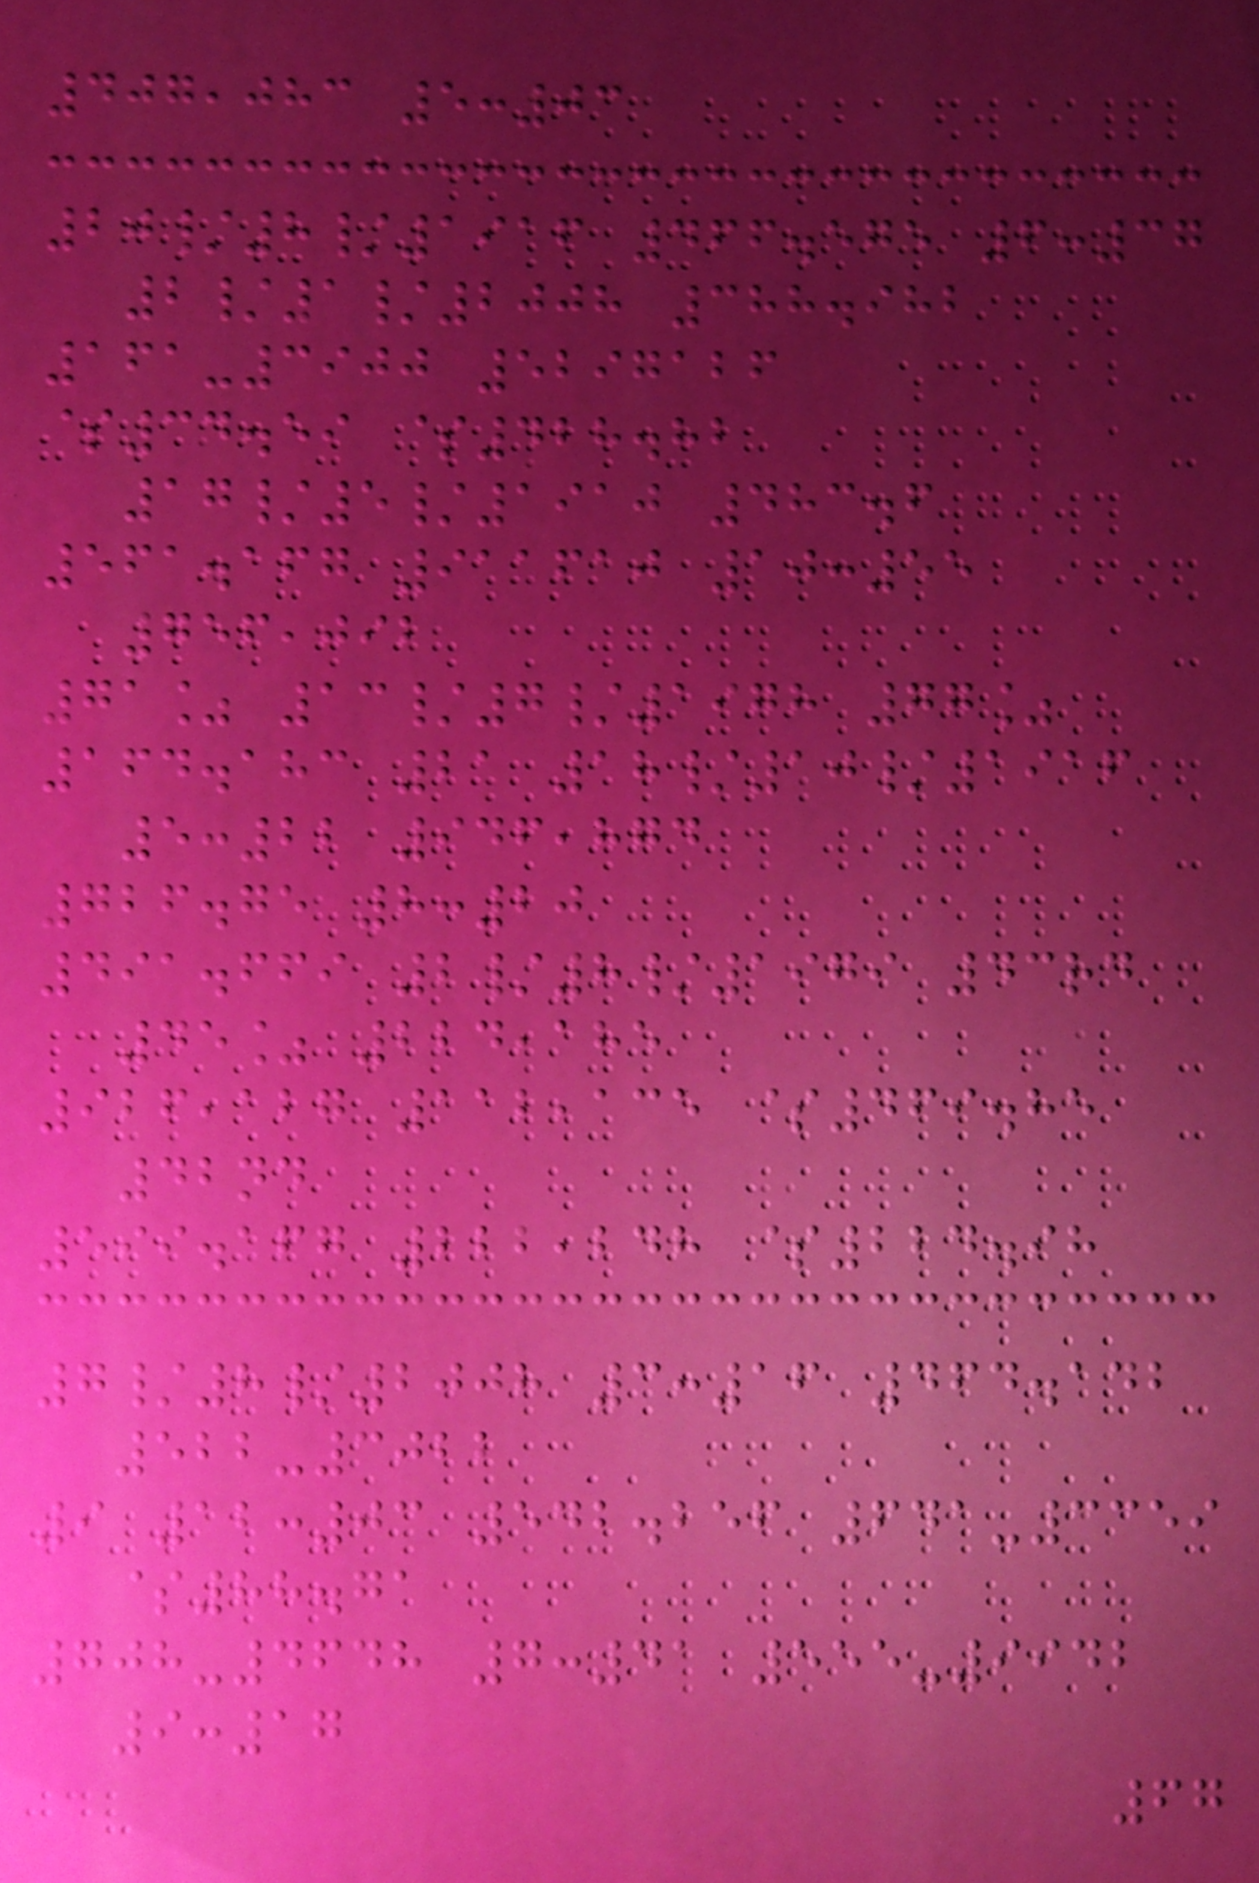407,083 5:03
20/8/1916 466.575 6:37
2/1/2008 388.982
161-3900 5297126
$34.59 $428.82
17/5/1910 483.6
561.167 911610 10:55
756,092
71% 13/7/1978 77%
164.183 21 18/10/1916
5:22 946,874
726.75 8:20
491.669 2/8/1979 43rd
45% 224,185
926,127 112,135 $469.85
42nd
599.167 222,248 $224.98
7/8/2008 3:16 464.142
522-3022
9 12:03 542.256 641-3359
$88.71
708-4648 7:41 555-9942
9:17
67
